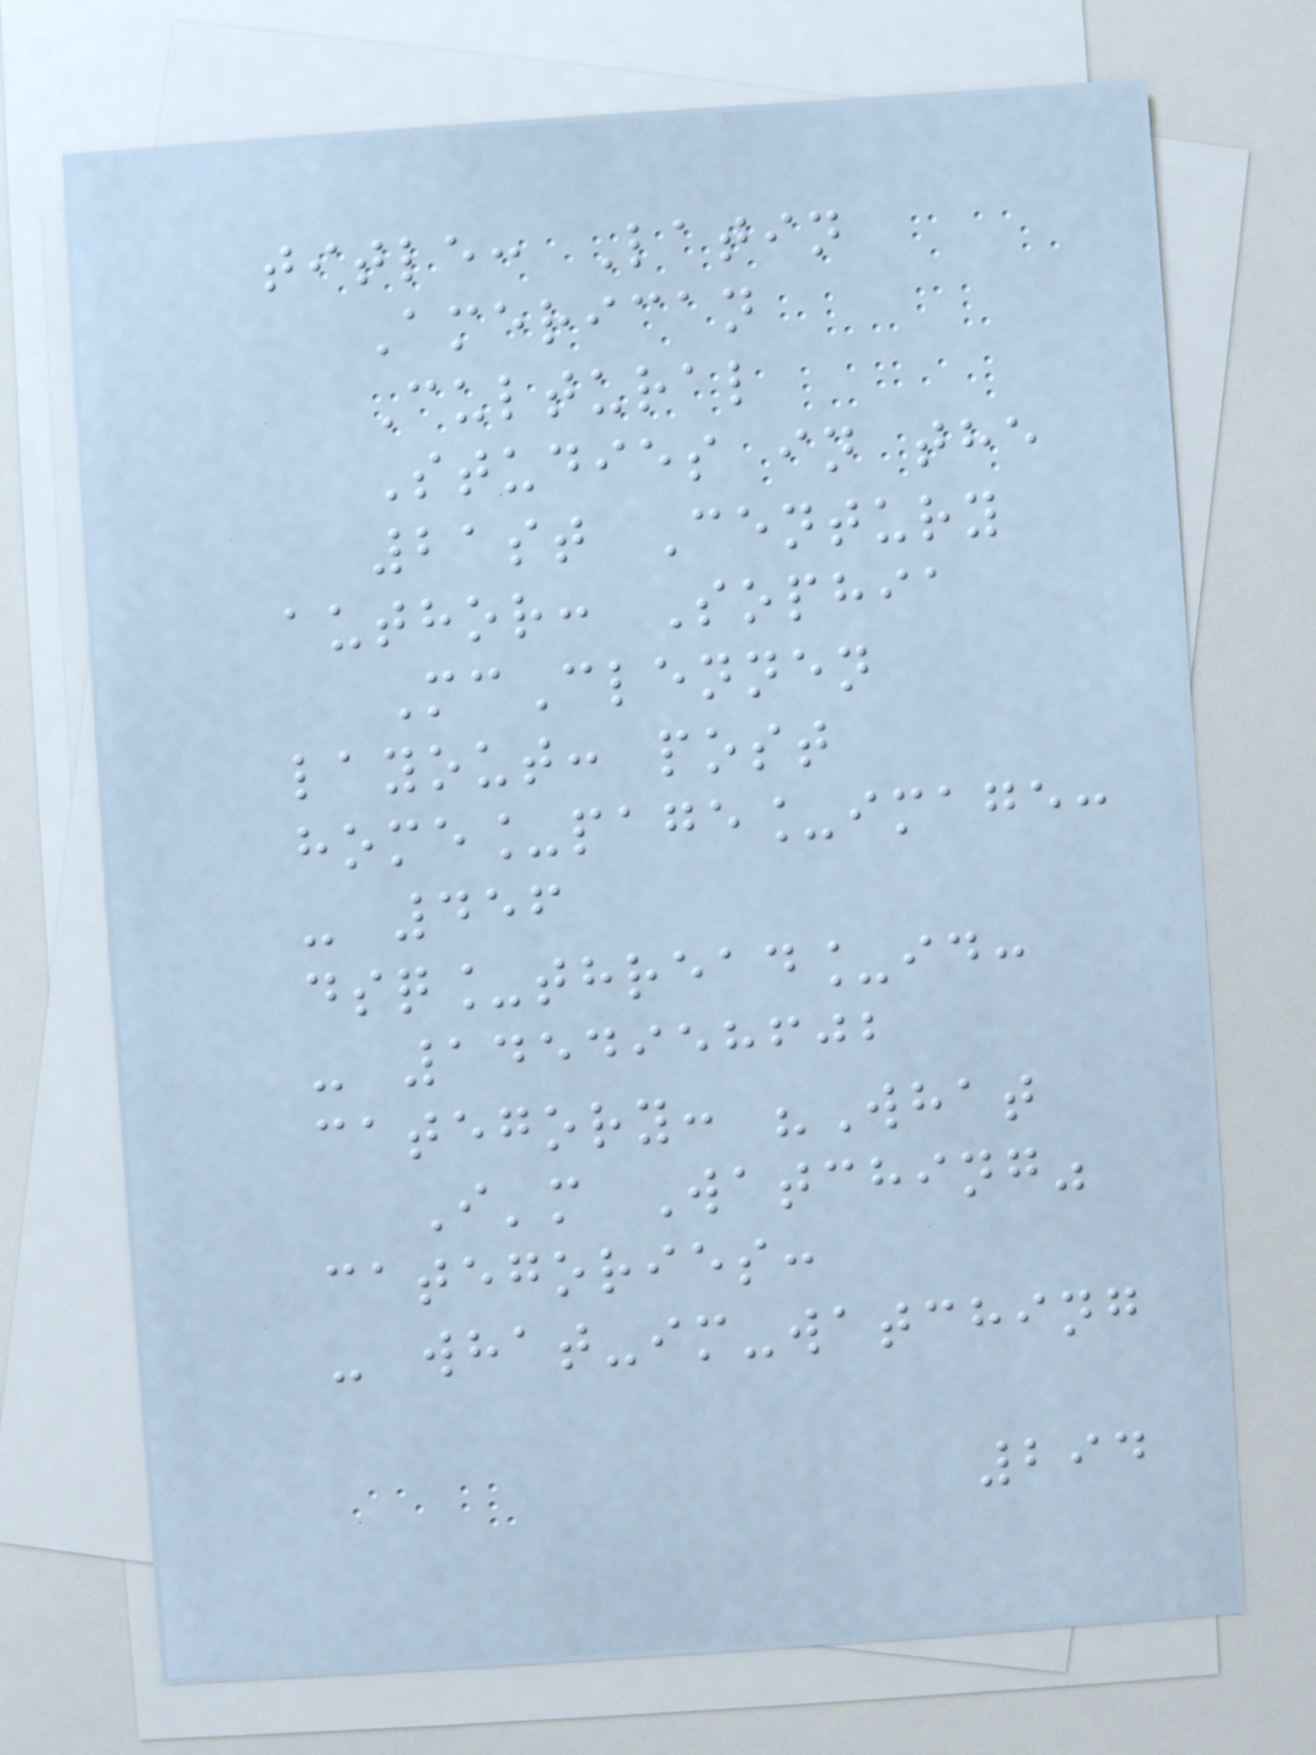title: Latin
American
Cultural
Studies in the
21st Century
author: Sophia
McClennen
layout: post
home_page_image:
- 456
dsq_thread_id:
- 1454958602
category: "What
I'm Watching"
categories:
- what-im-watching
294
